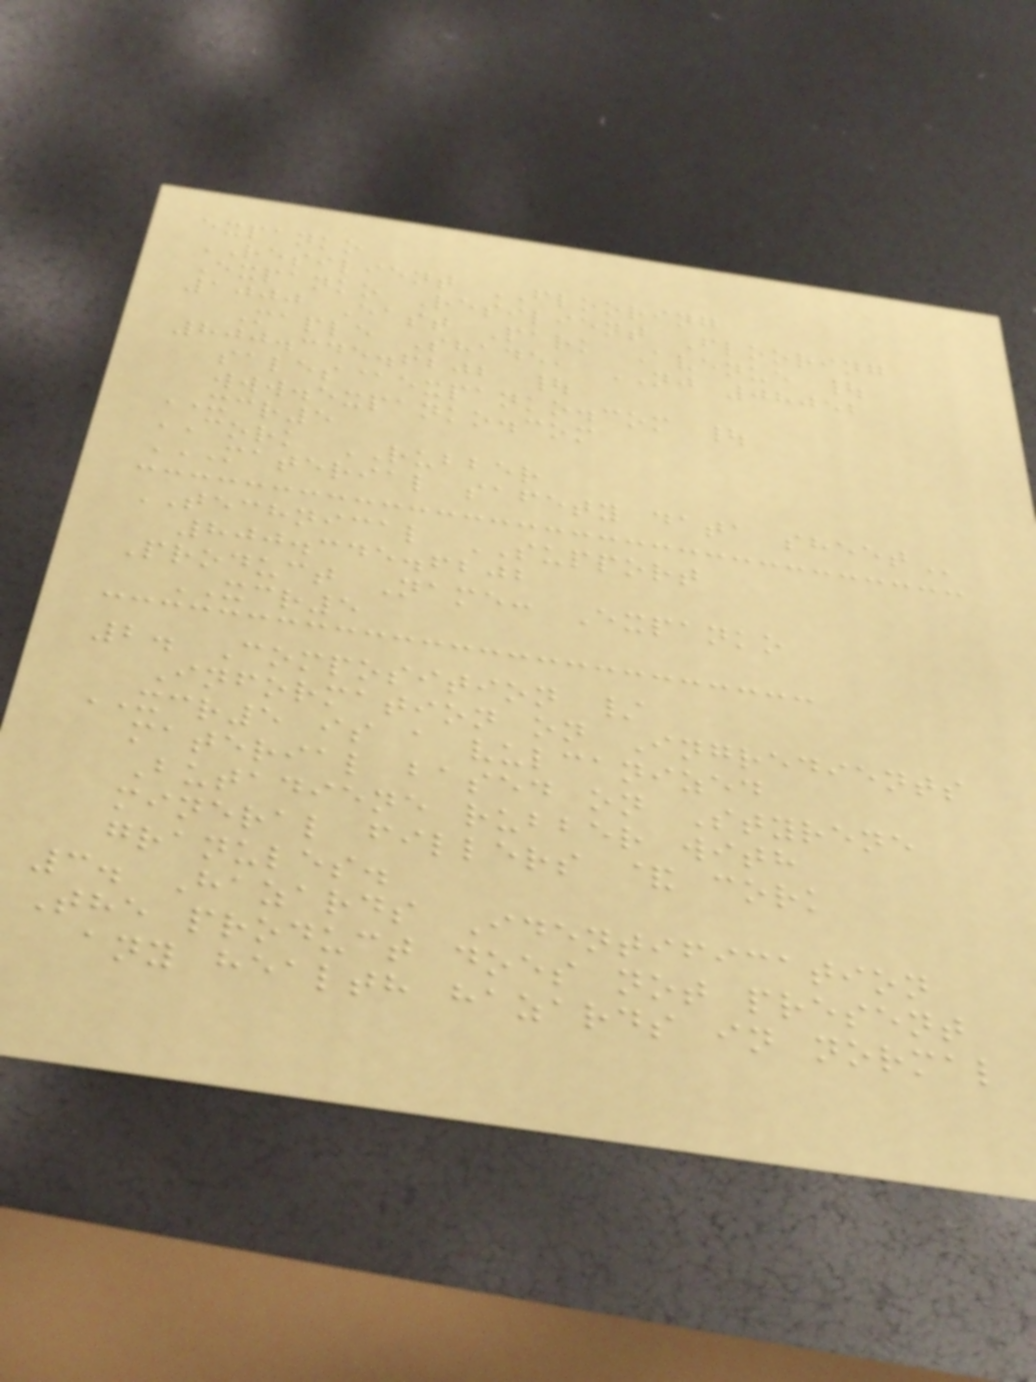expanko
RESILIENT FLOORING
Expanko Resilient Flooring
1000 East Park Avenue |
Maple Shade, NJ 08052
800.345.6202 |
sales@expanko.com |
www.expanko.com
XCR5
CORK RUBBER
MATERIAL SAFETY DATA SHEET
TECHNICAL SUPPORT
800.345.6202
Product Name: Expanko
XCR5
2. Composition /
Information on Ingredients
XCR5 is a vulcanized
material based on Styrene
Butadiene rubber with
mineral fillers & cork
granules.
3. Hazards Identification
The product does not present
any health hazards in normal
